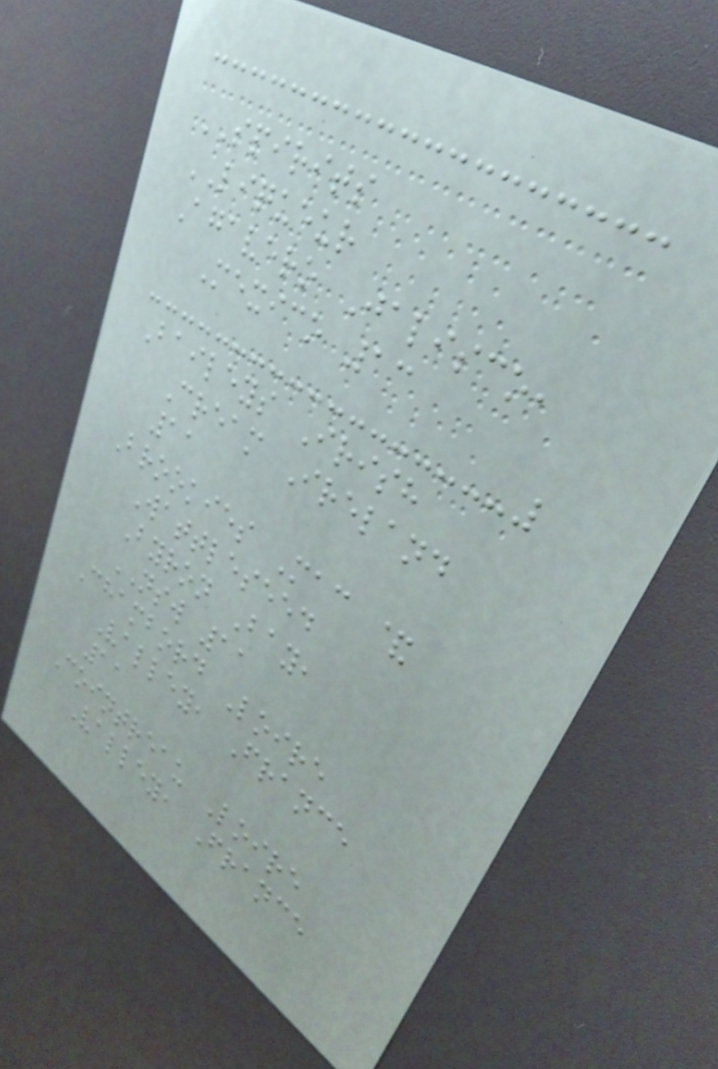SPIRITS
LIQUEUR
Agavero Jalisco,
Mexico 13
Baileys Irish
Cream Ireland
11
Brookies Mac &
Wattleseed
Byron Bay,
NSW 11
Chambord Loire
Valley, France
11
Cointreau Loire
Valley, France
